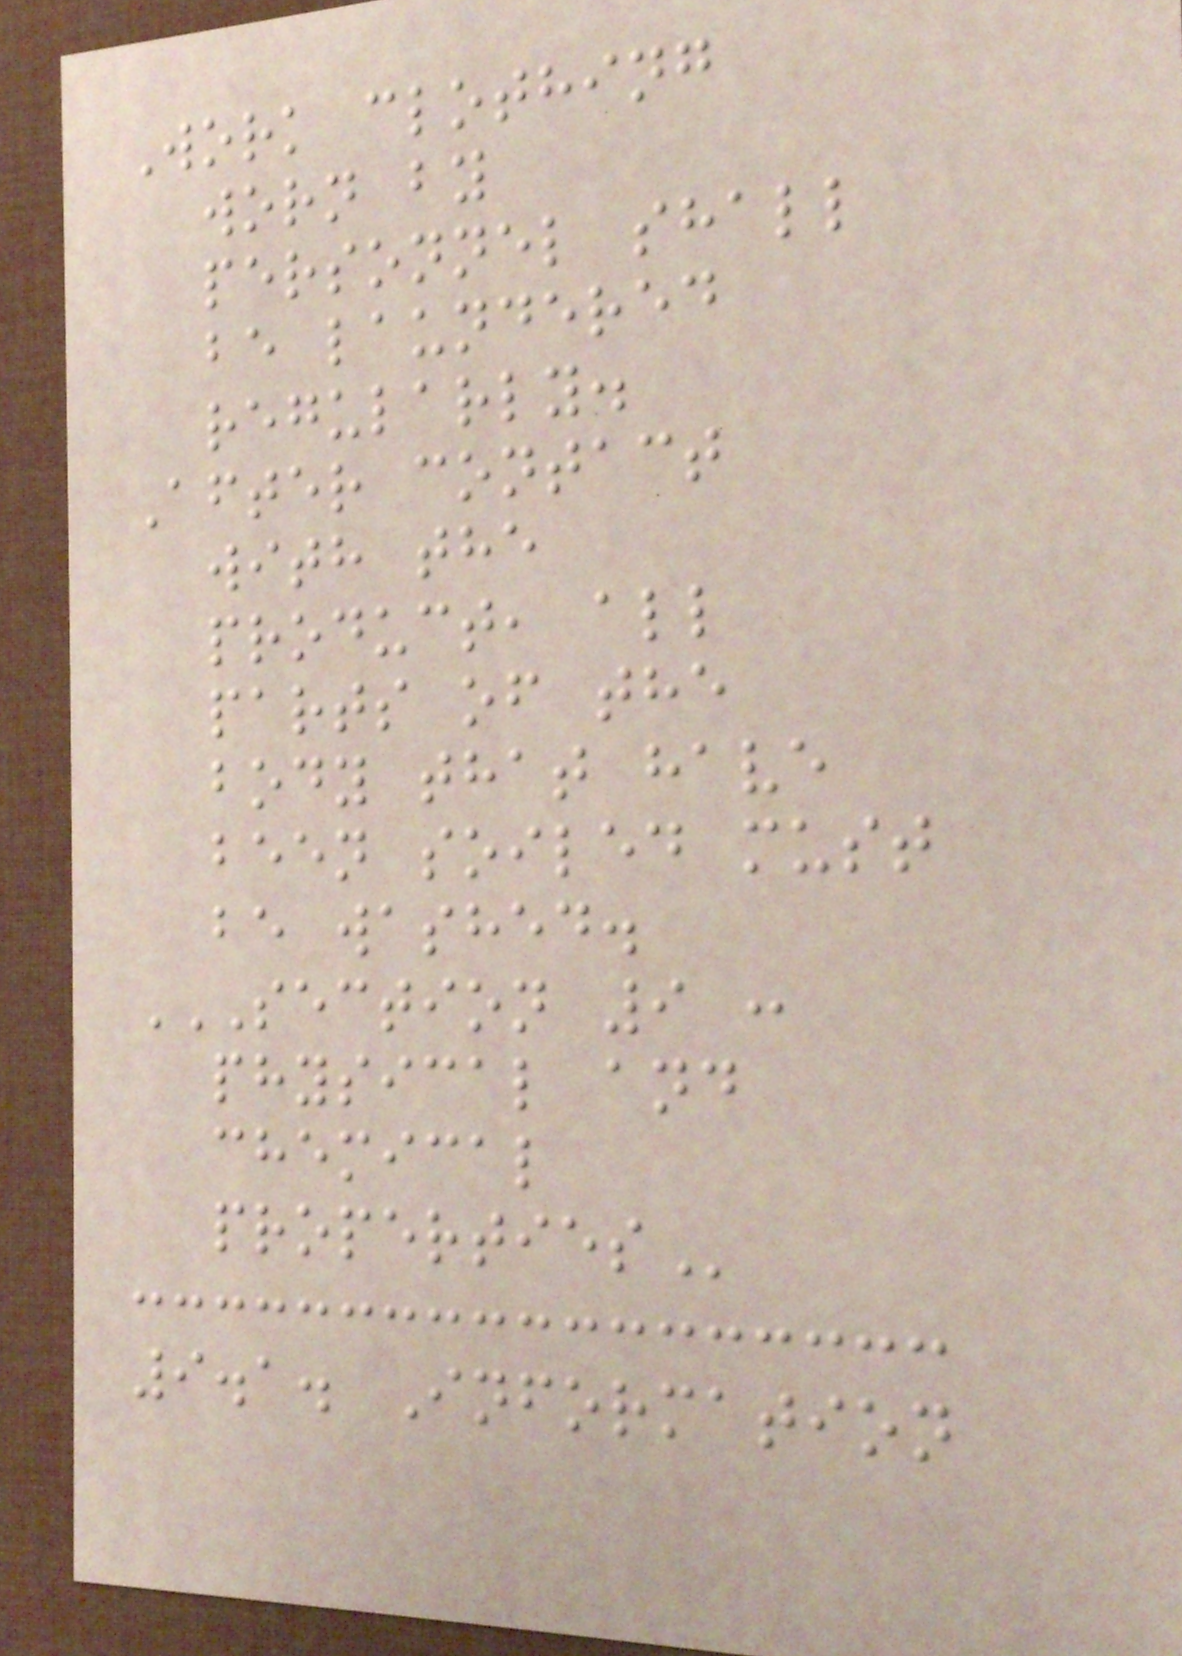Work clothing
worn by
personnel shall
be laundered
regularly.
After contact
with the
product, all
parts of the
body that have
been soiled must
be washed.
SECTION 9 :
PHYSICAL AND
CHEMICAL
PROPERTIES
9.1. Information
